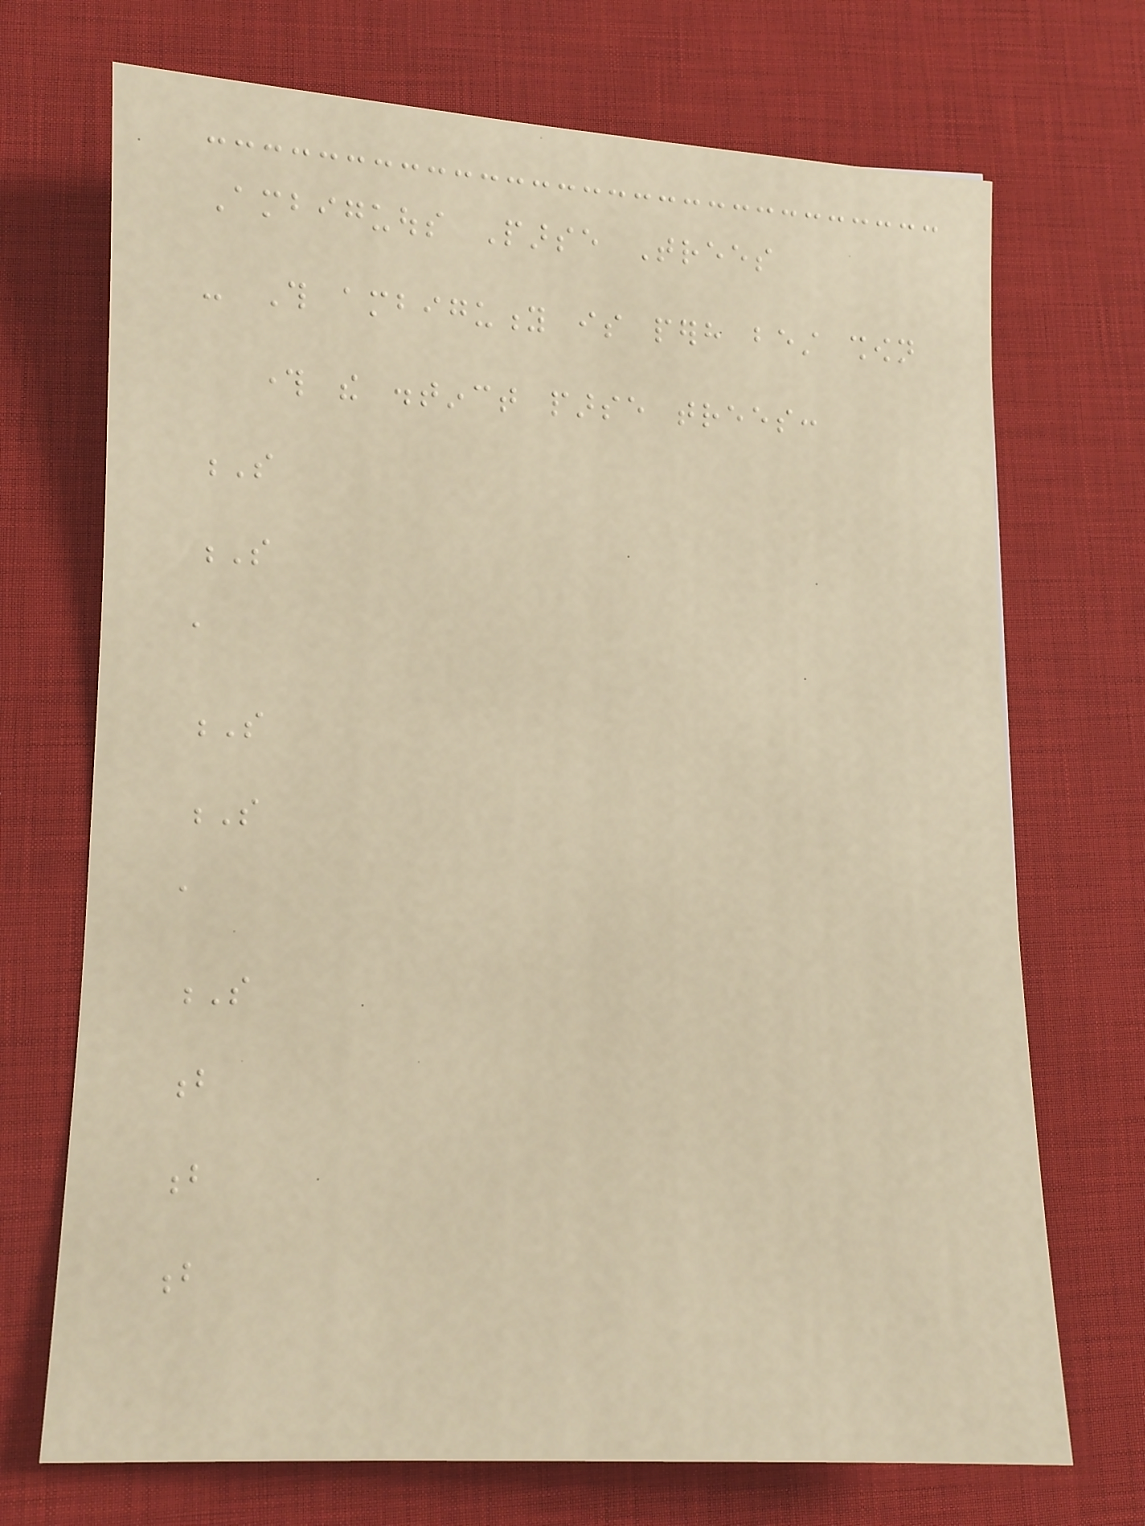Ambiguous Parse Trees
- This ambiguity is perhaps best shown
through the distinct parse trees:
S
S
a
S
S
a
S
b
b
b
